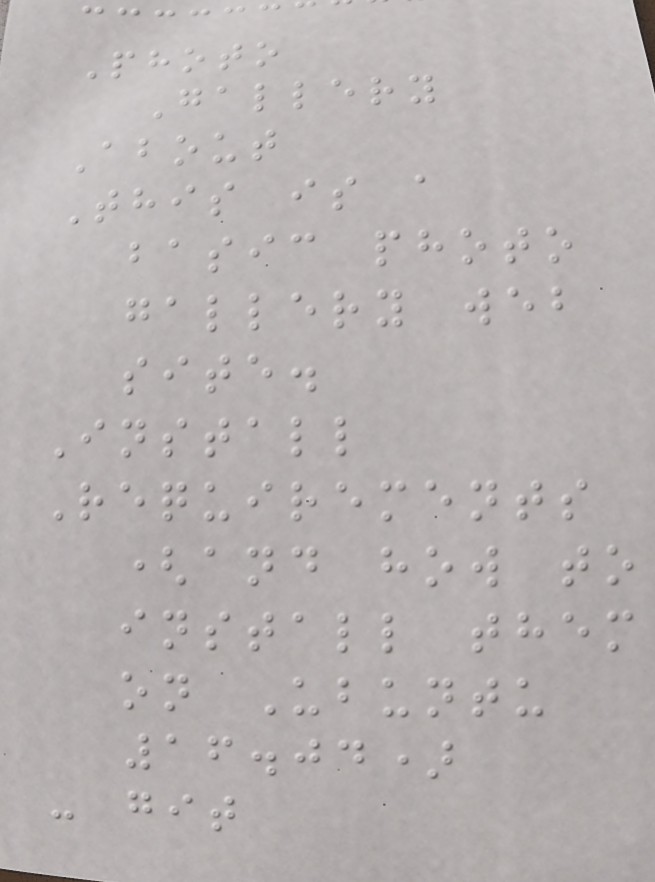Photo
Gallery
About
This is a
basic photo
gallery web
site.
Install
Requirements
(and how to
install them
on Ubuntu
16.04)
- git
